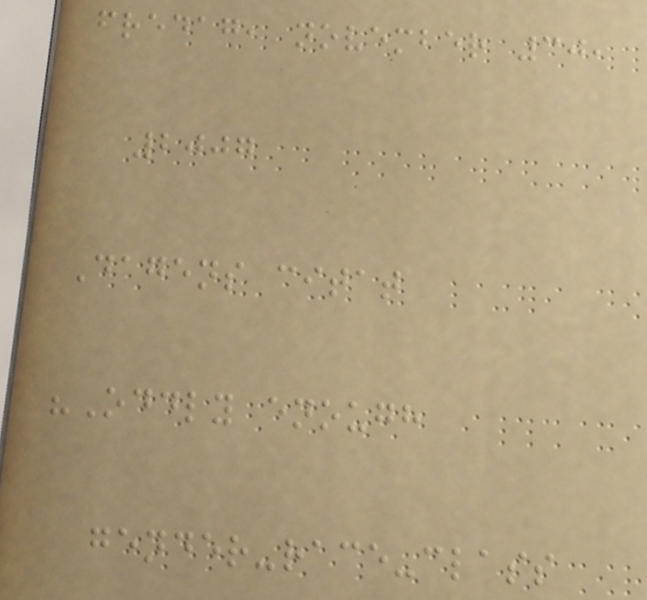fredag, november 30,
2007
Dagens citat
"Oddly enough
gender-race-class
